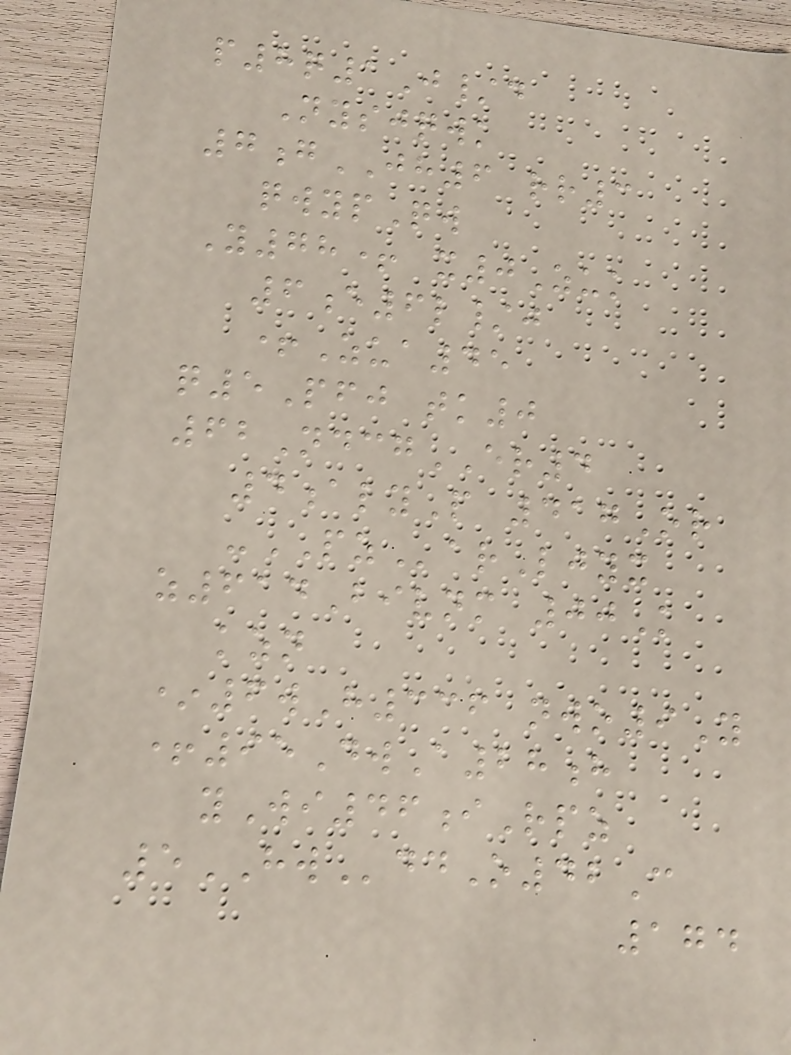p8q1J/d
Nysjqwk
7gJH6 rr3
qwypQw
Y78+ x0Zuk
6e6l/j
+Zua45
q5Pfj tk0
62NdcgER4
4alyP 417Or
-PZarLjyx
z614Bivnm 00K
kzn
*6wH336 nwo9Y
+95DwA28h
yWi46iRpz
5HWddO42C
174
